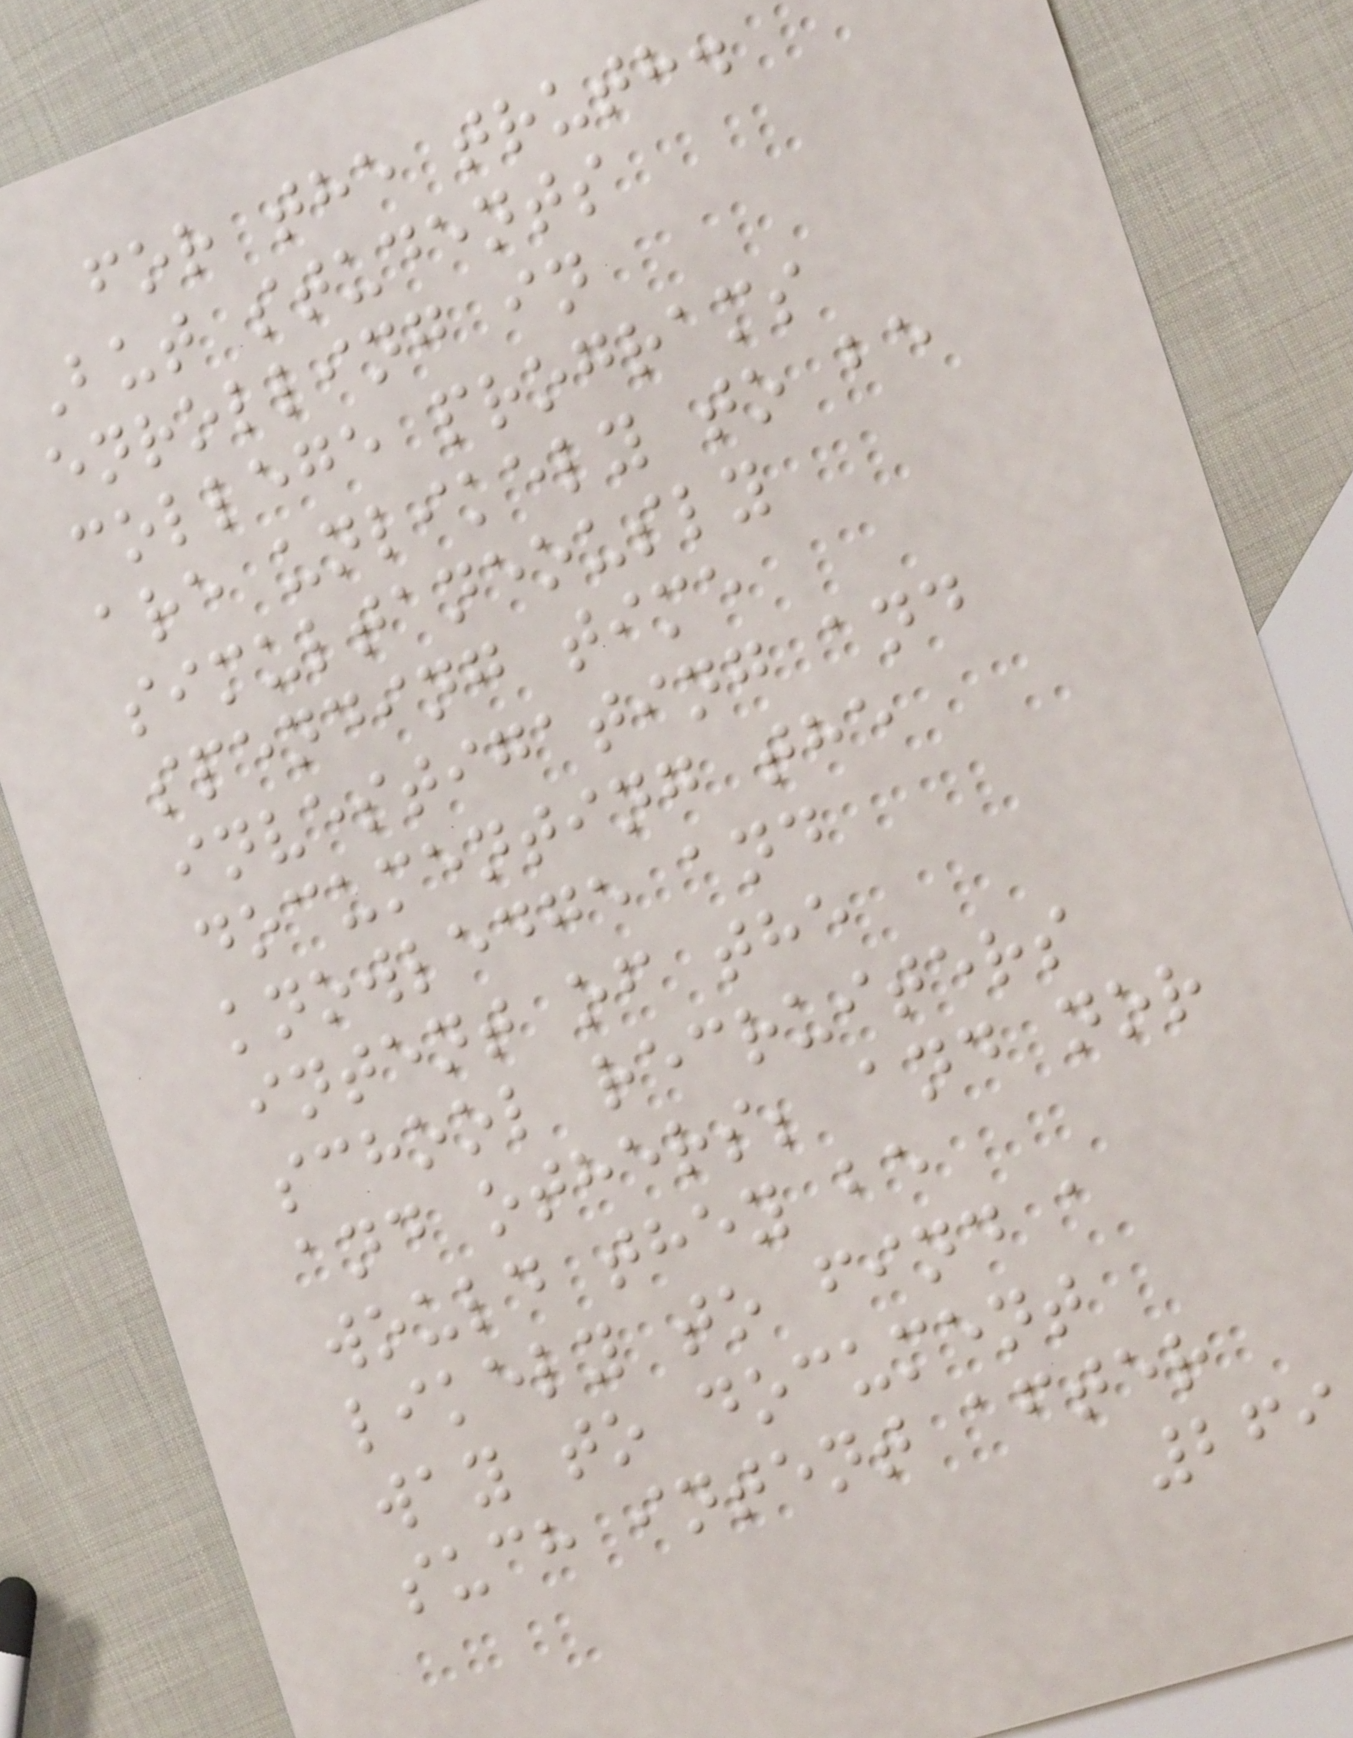for the truth.
But students
enrolling in
college programs
are unlikely to be
simultaneously
spending time
investigating and
documenting the
knowledge and
intent of the
school recruiters
and others; and nor
would they be
likely to find a
way to document
such intent after
269
